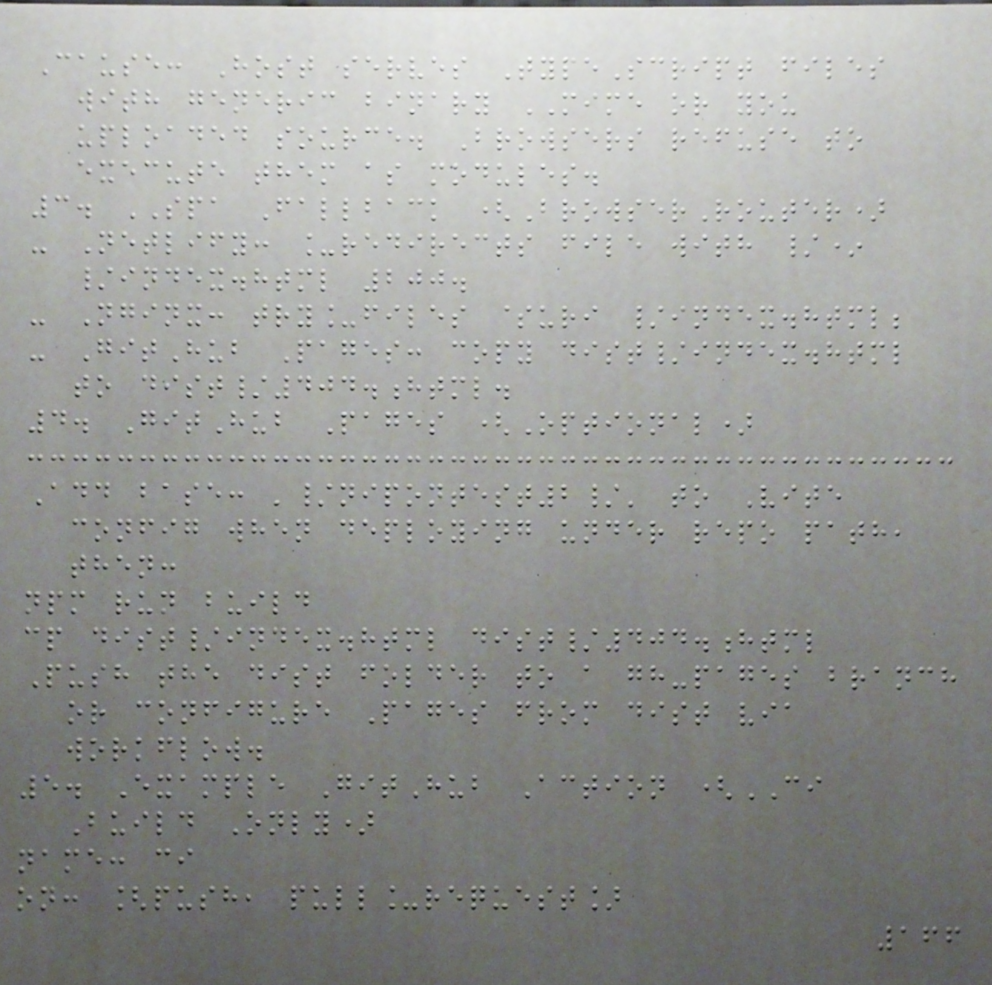Cause: Host serves TypeScript files
with generic binary MIME or you
uploaded source. Browsers refuse to
execute them as modules.
3. SPA Fallback (BrowserRouter)
- Netlify: _redirects file with /*
/index.html 200.
- Nginx: try_files $uri /index.html;
- GitHub Pages: copy dist/index.html
to dist/404.html.
4. GitHub Pages (Optional)
Add base: '/nipontest2/' to Vite
config when deploying under repo path,
then:
npm run build
cp dist/index.html dist/404.html
Push the dist folder to a gh-pages branch
or configure Pages from dist via
workflow.
5. Example GitHub Action (CI
Build Only)
name: ci
on: [push, pull_request]
166
